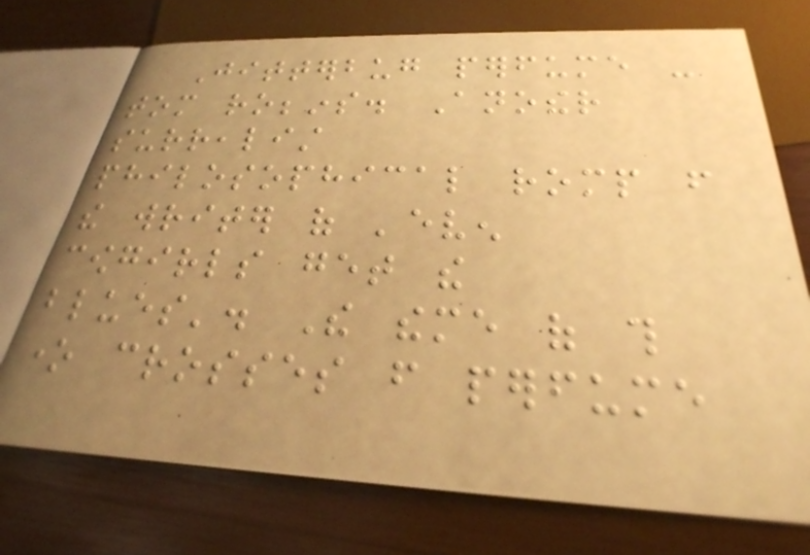Jitterbug perfume -
tom robbins. Another
surrealist
philosophical romp from
the writer of 'even
cowgirls get the
blues'. The theme of this
one crosses from perfume
